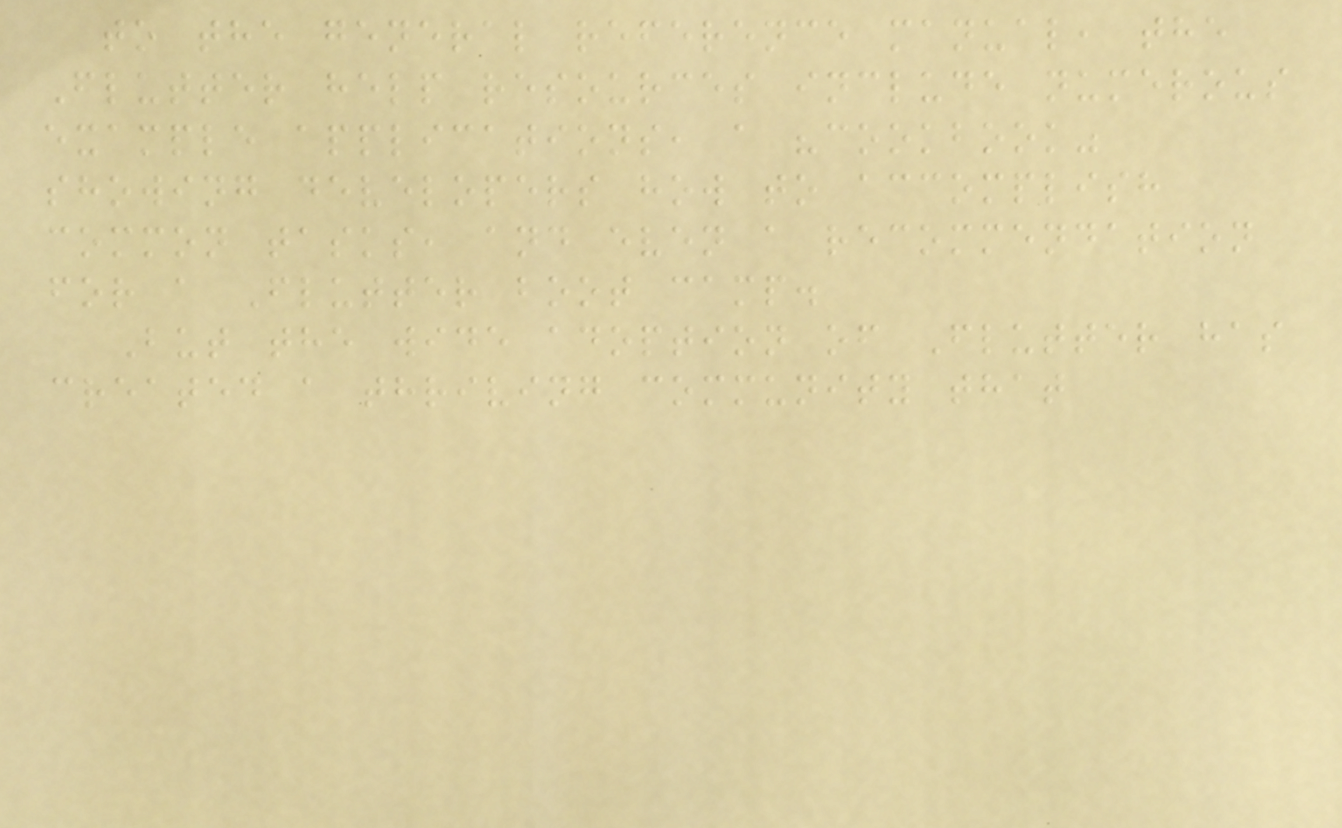to the general reference manual, the
Flutter help resources include numerous
example applications, a "cookbook"
showing developers how to accomplish
common tasks, and even a recommendation
for a Flutter boot camp.
But the wide adoption of Flutter has
created a thriving community that
